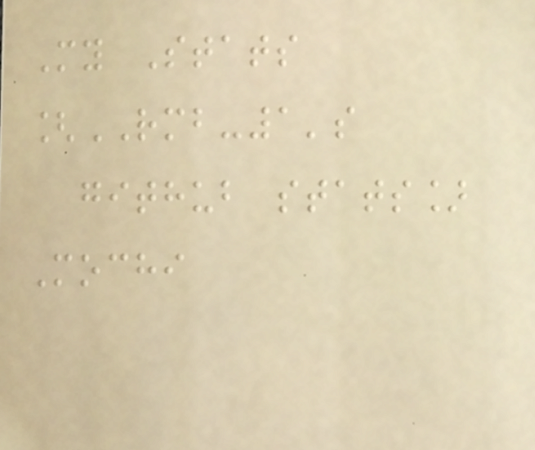My Stats
[RMB-1's
github stats]
Mochi
